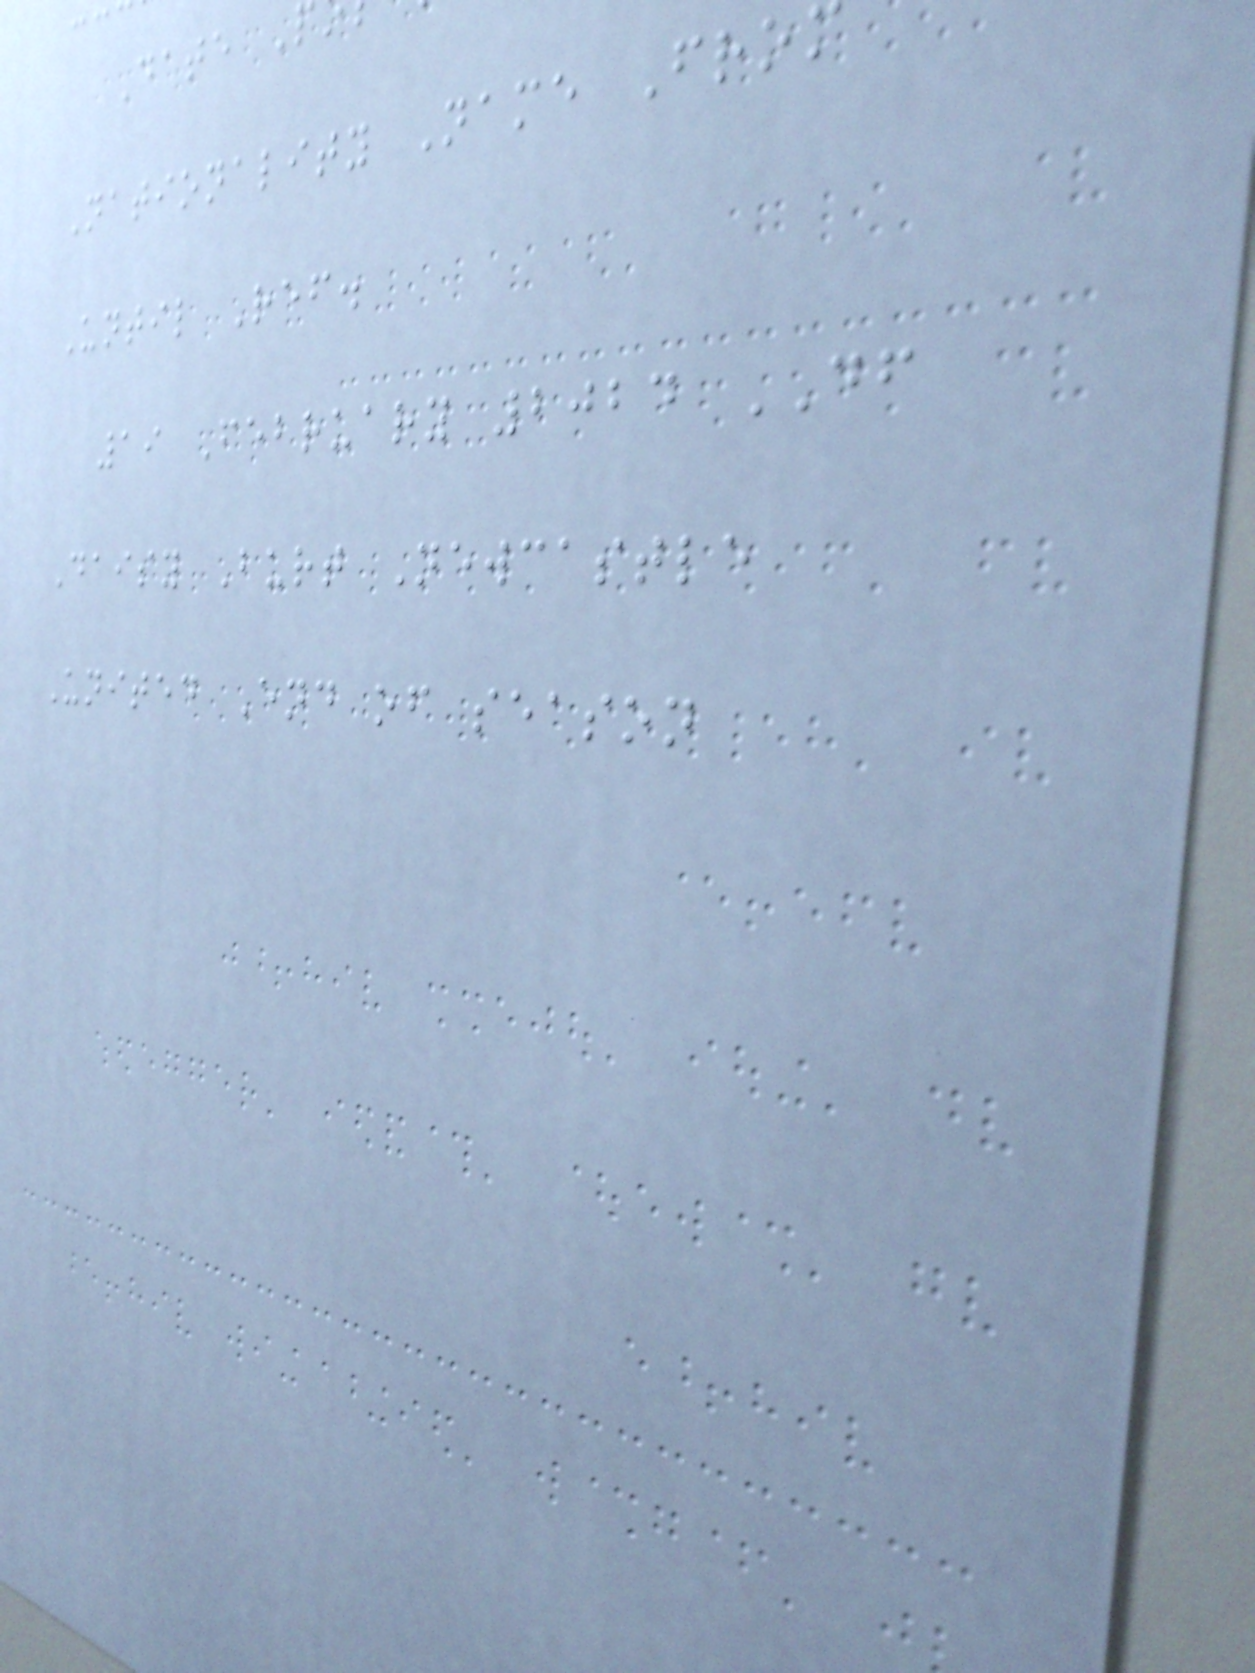Date
Nationality Name Fro
Until Ref.
19 February 2024 DF
Daisy Burt Newcastle
United End of season
